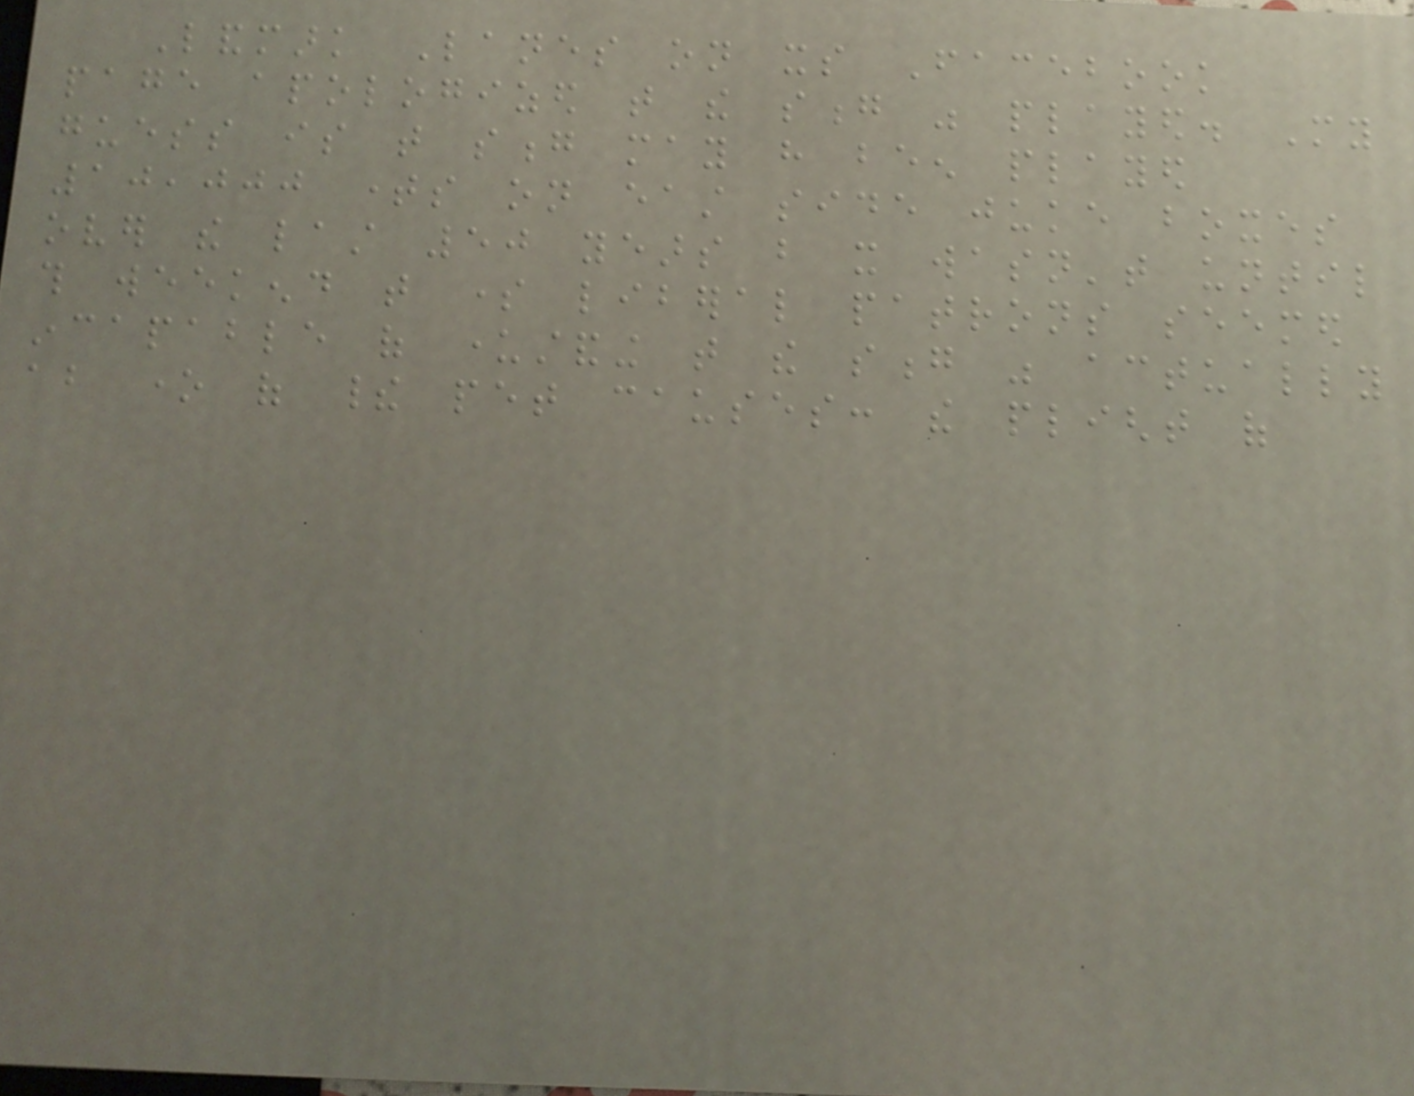Landmark Lanes on its Facebook
page apologized that the song was played. My
guess is that song may have been played
10,000 times on east side juke boxes
over the last 50 years but it wasn't until
this weekend that some liberal patrons seemed
incapable of understanding that the song was actually
about one of their pet causes: the plight of
